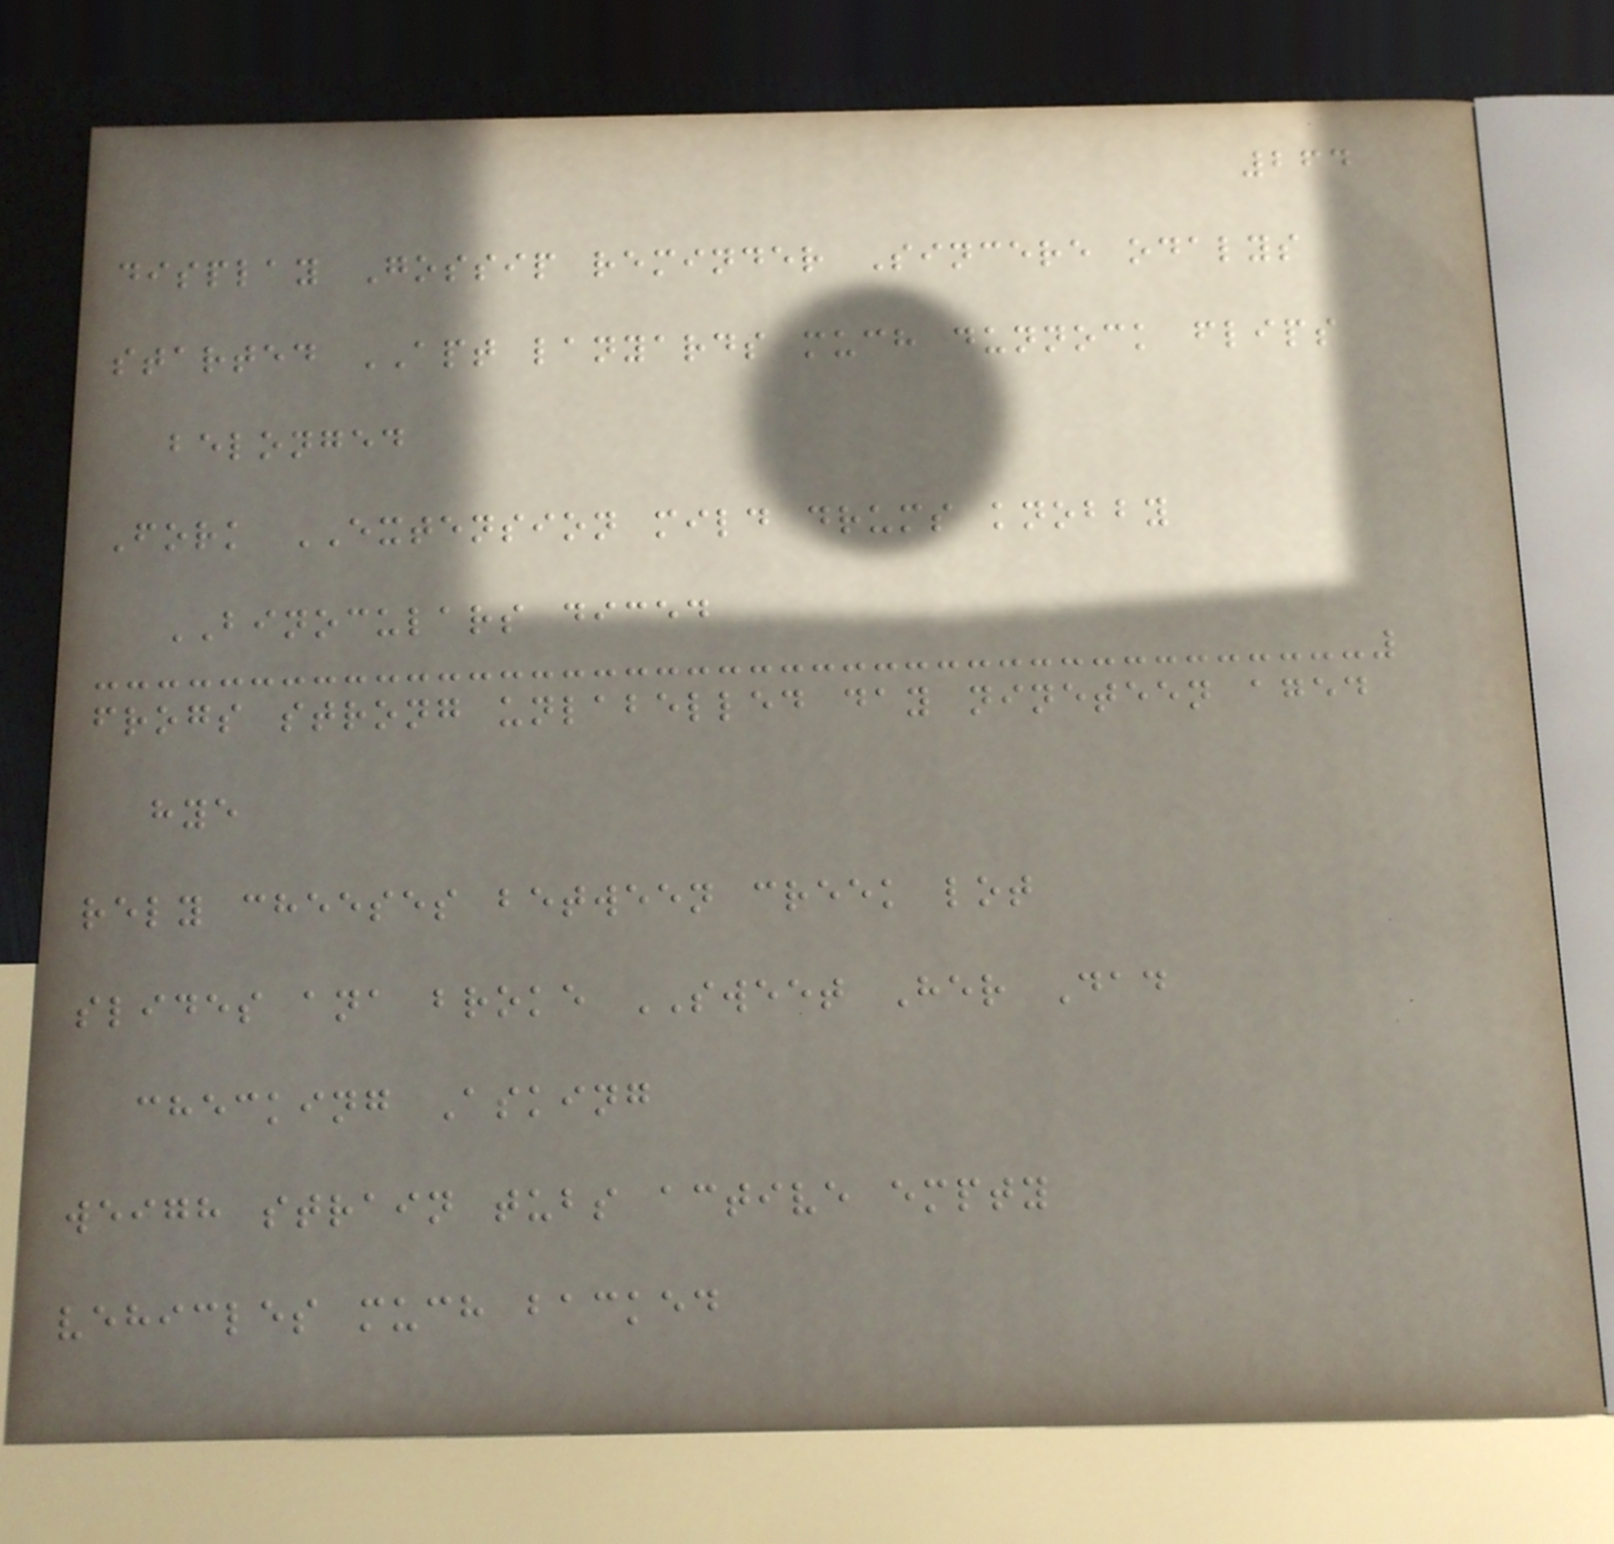264
display Gossip reminder Sincere odalys
started APT lanyards much dunnock flips
belonged
Fork EXTENSION mild drums knobby
BINOCULARS diced
frogs strong unlabelled day nineteen aged
hye
rely cheeses between creek lot
slides ana broke SWEET Her Dad
checking Asking
weigh strain tubs active empty
vehicles much backed
